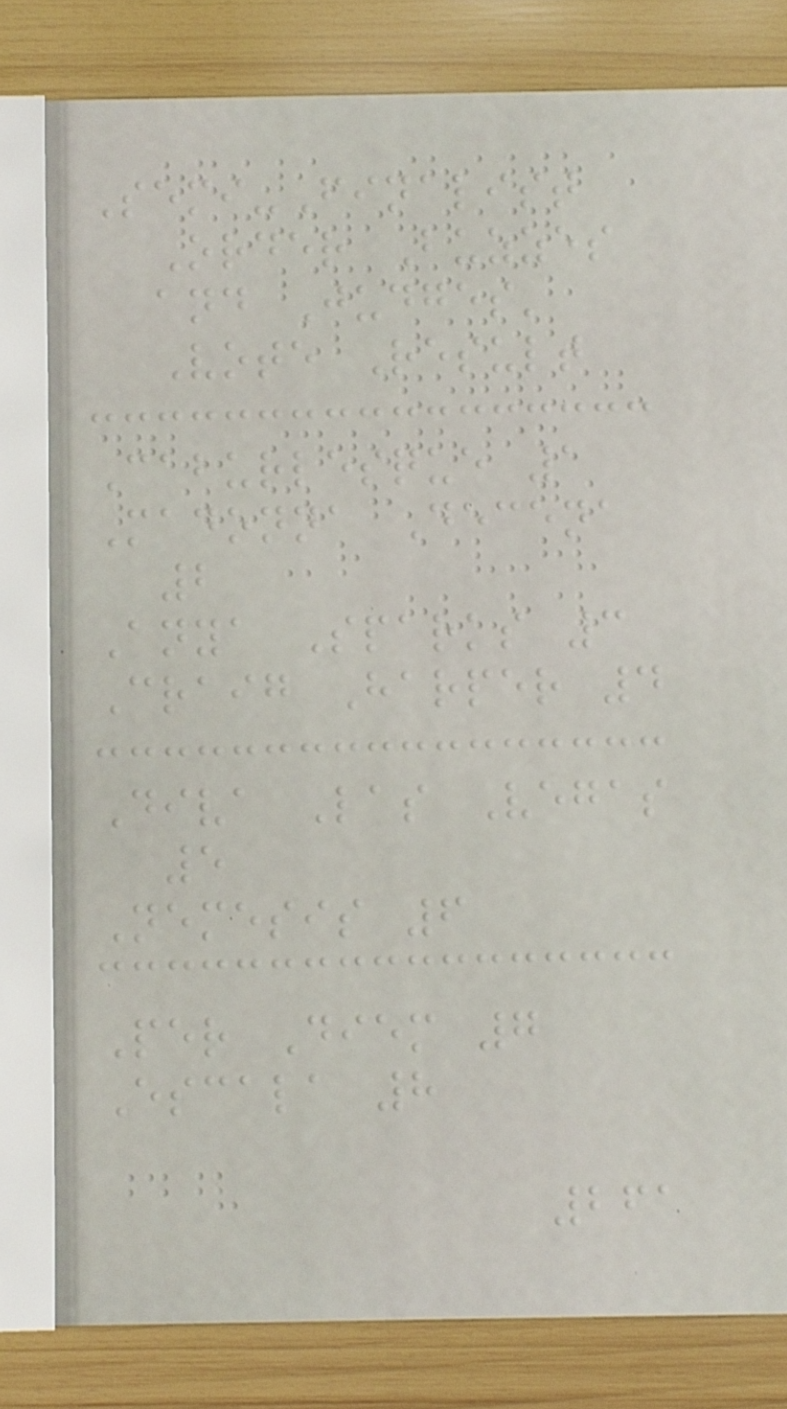Semi-Finalist
Order Buzzes
and Judges'
Vote Result
Caburlesque 1
Madonna Decena
2
Anya Sparks 3
Craig Harper 4
Diva Las Vegas
5
Nemesis 6
Per Diem 7
Escala 8
261
